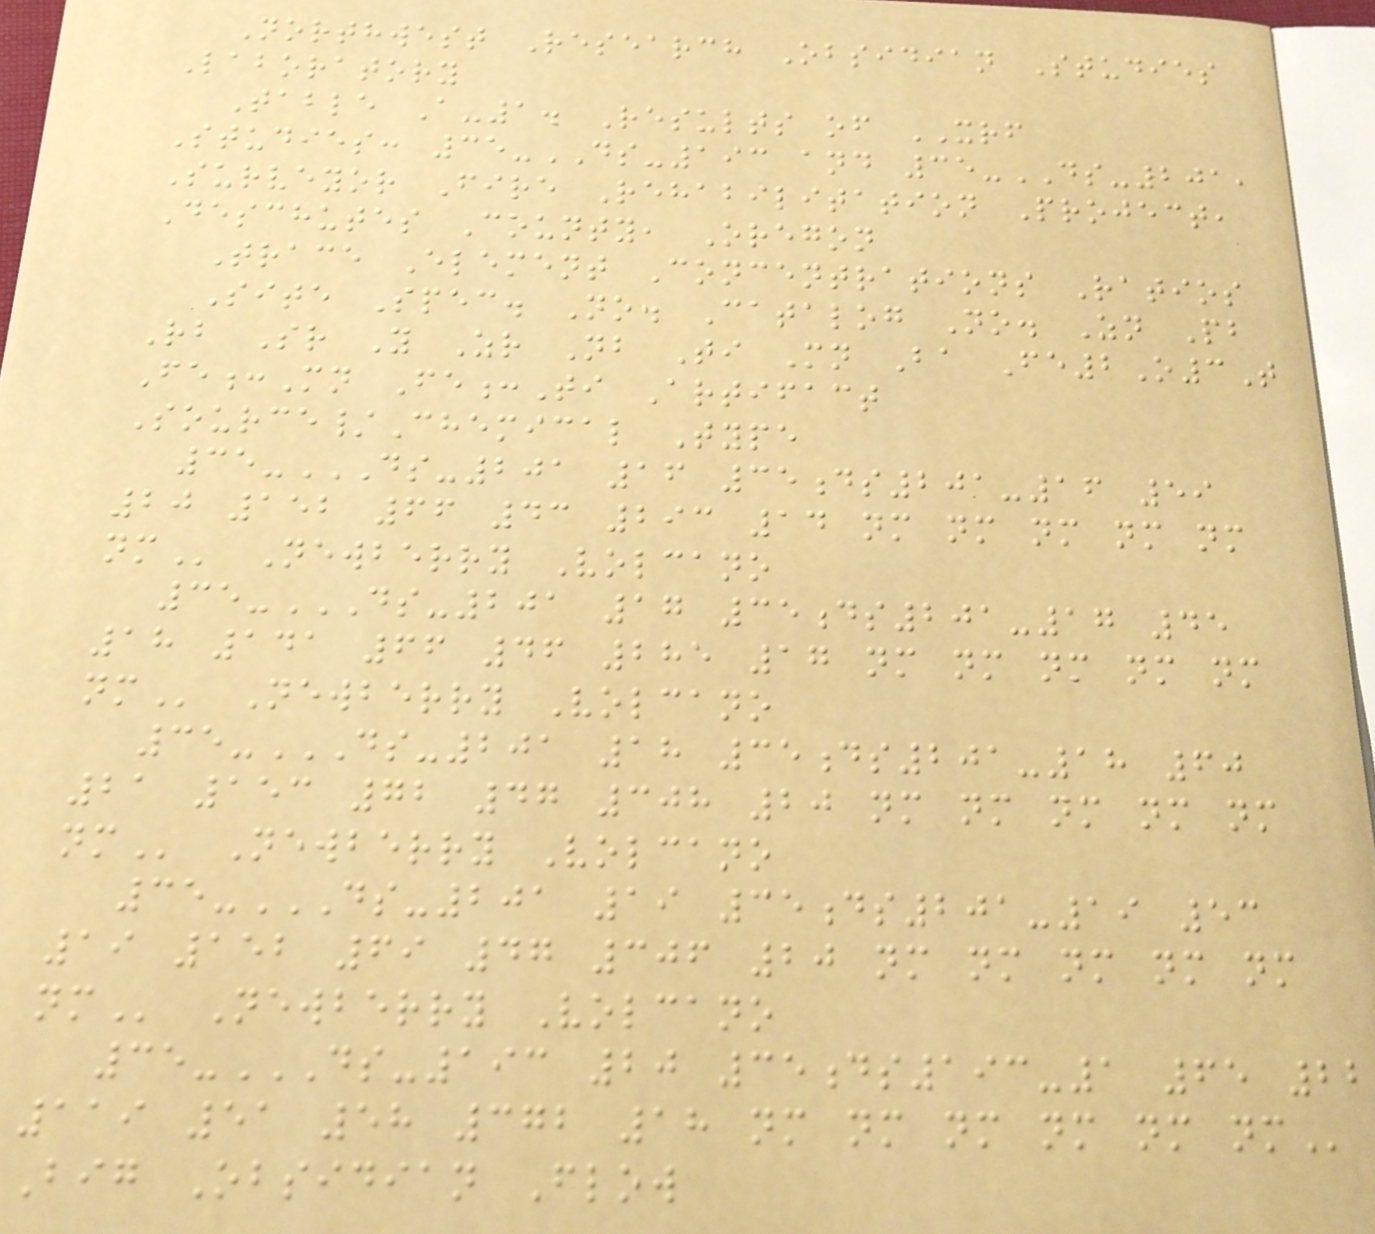Northwest Research Obsidian Studies
Laboratory
Table A-1. Results of XRF
Studies: 35-DS-193 and 35-DS-201,
Surveyor Fire Rehabilitation Project,
Deschutes County, Oregon
Trace Element Concentrations Ratios
Site Spec. No. Catalog No. Zn Pb
Rb Sr Y Zr Nb Ti Mn Ba Fe2O3T
Fe:Mn Fe:Ti Artifact
Source/Chemical Type
35-DS-201 16 35DS201-16 59
20 152 66 43 293 14 NM NM NM NM NM
NM Newberry Volcano
35-DS-201 17 35DS201-17 45
18 141 66 46 285 17 NM NM NM NM NM
NM Newberry Volcano
35-DS-201 18 35DS201-18 60
21 153 72 47 308 20 NM NM NM NM NM
NM Newberry Volcano
35-DS-201 19 35DS201-19 53
19 152 69 47 306 20 NM NM NM NM NM
NM Newberry Volcano
35-DS-193 20 35DS193-1 65 22
119 51 58 372 18 NM NM NM NM NM NM
Big Obsidian Flow
